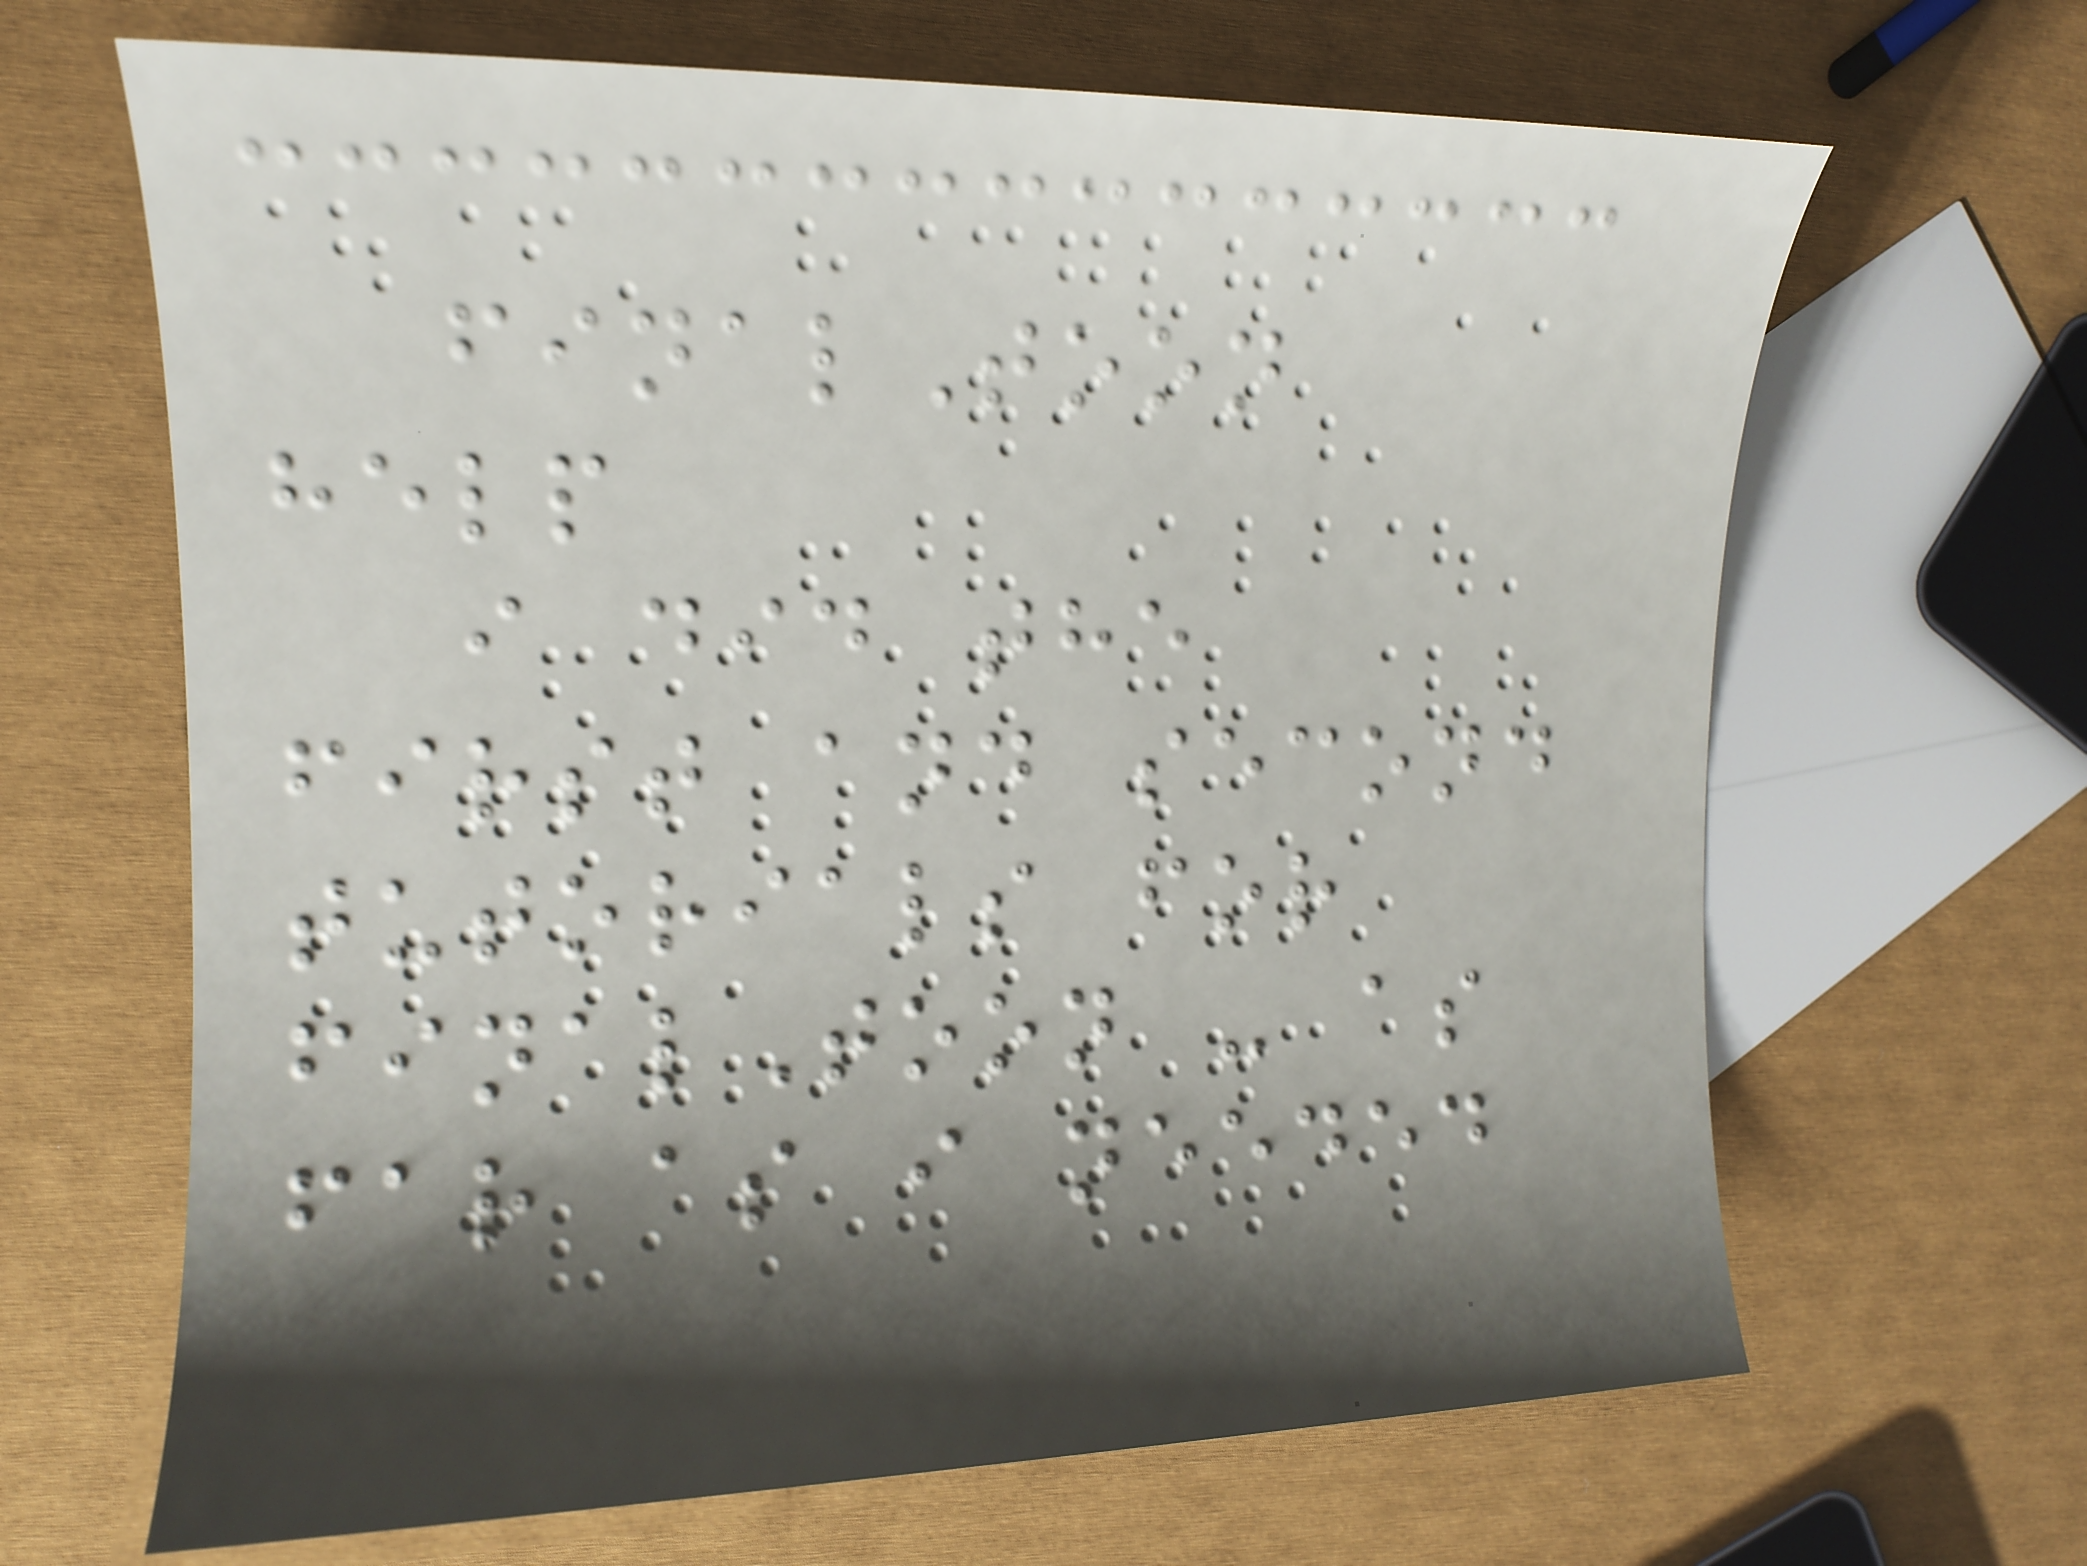finalToon
help
i did the
first and second
tutorials for
finalToon - as
far as i needed
